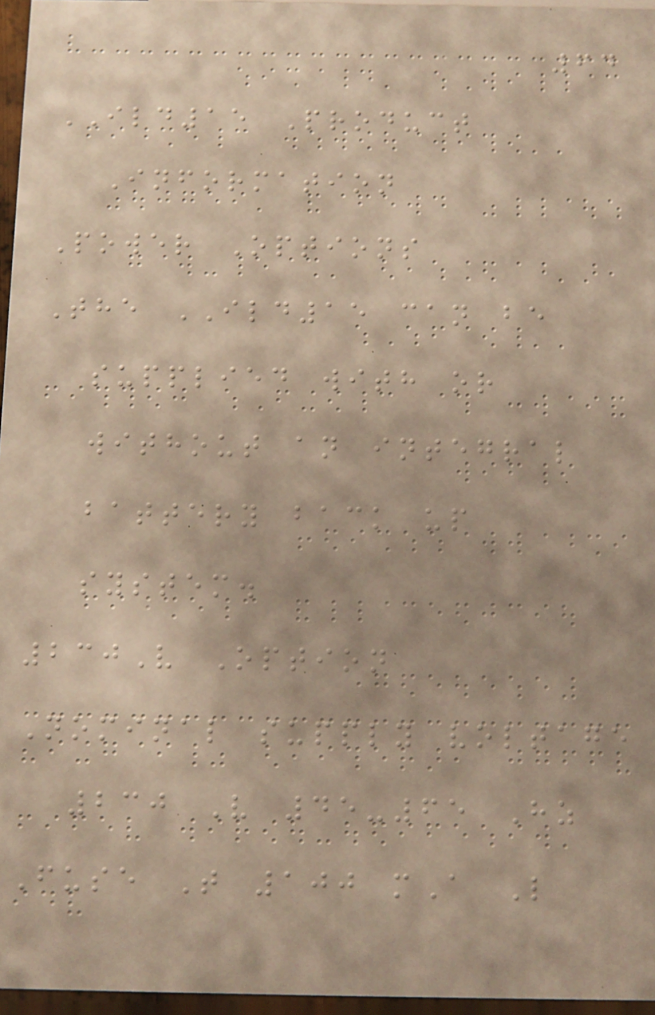64
ILD15 Product
Information
Power Options
The ILD15 can be
supplied with or
without an integral
battery back up
system.
230V Option
Nominal supply voltage
230 V 45-65 Hz
Fuse T 100 mA L
